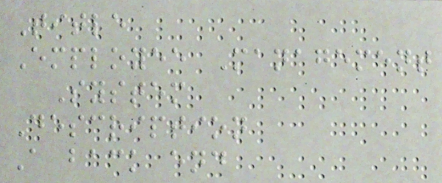Title
Employee Management
System
Description
A back end
